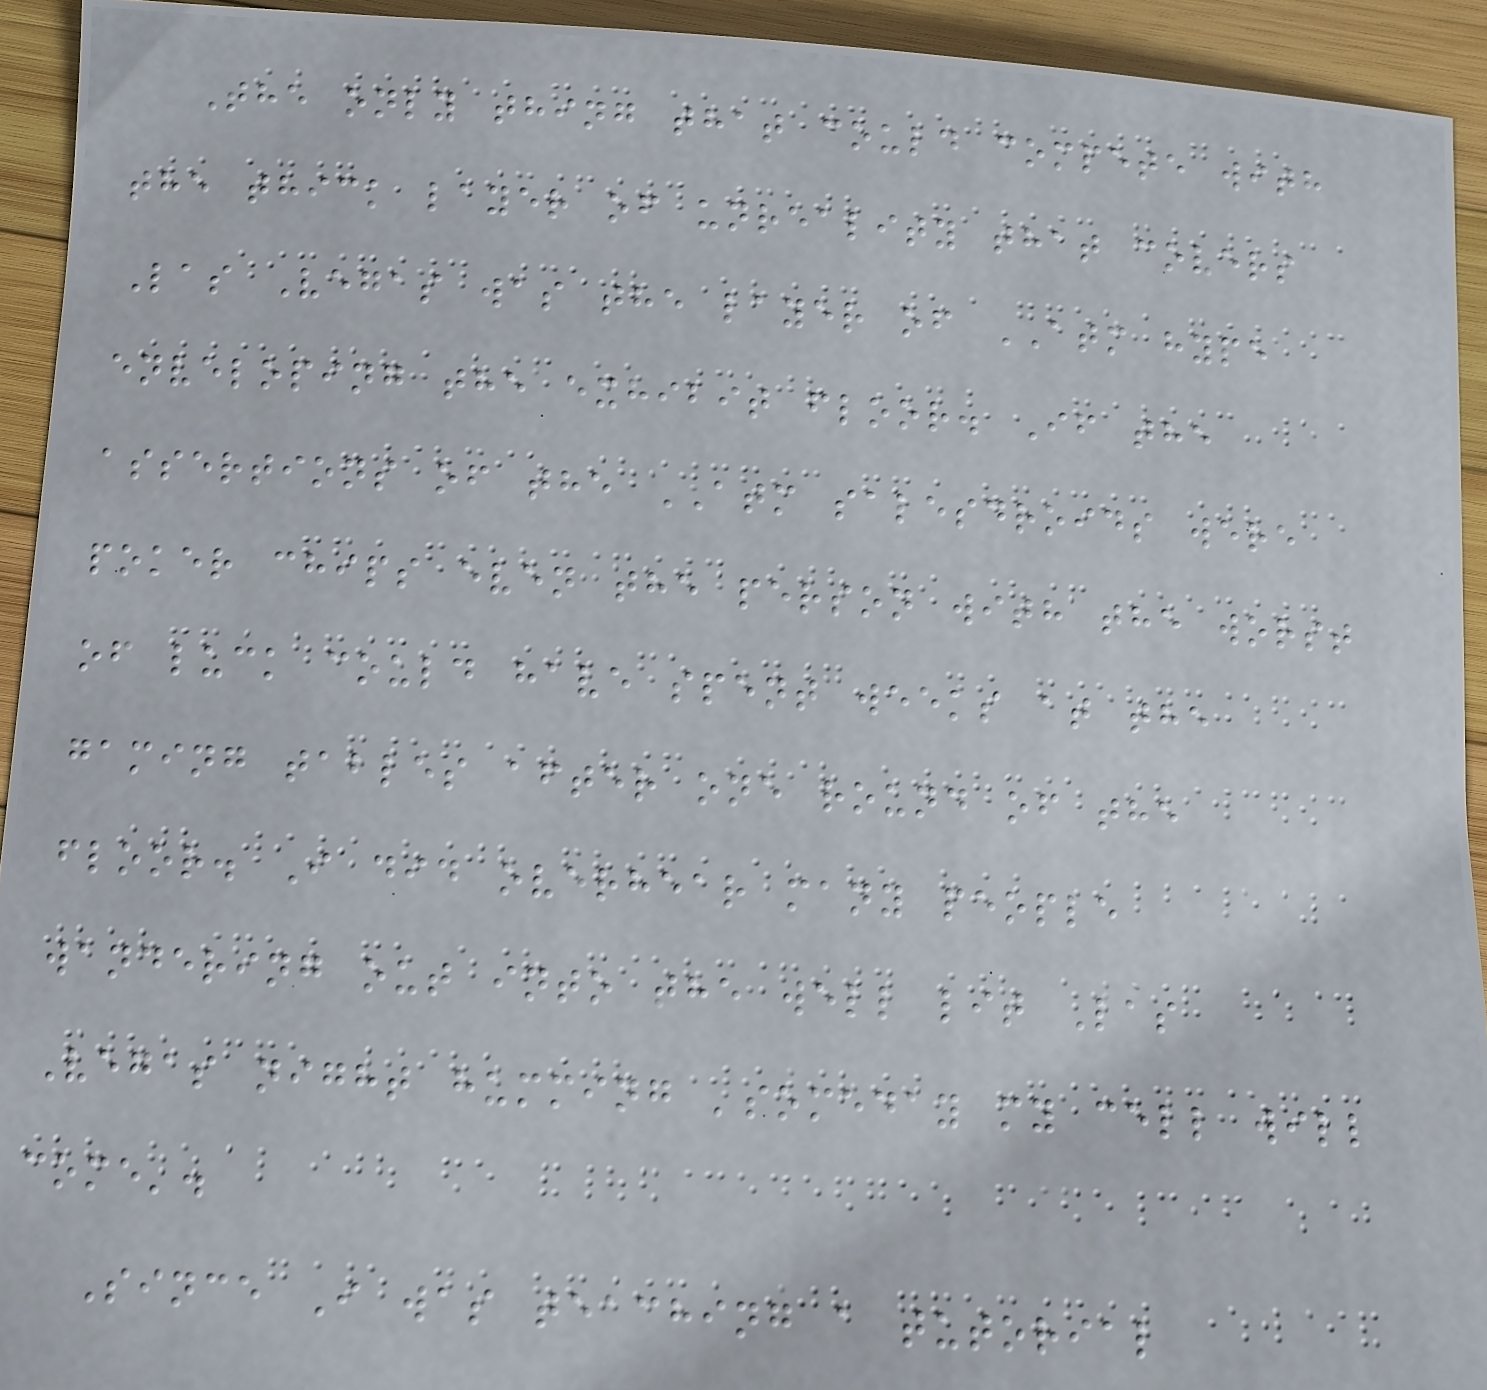The only thing that could compete with
the thick layer of unreality that covers
Las Vegas was the layer of ATM hype
enveloping the exhibit floor. If the
assertions of the ATM salesdroids were
poker chips even the person with the worst
of luck could have spent weeks at the
gaming tables after one round of the
floor. I did overhear many people
wandering out into the well lit Las
Vegas night humming 'someday my cell will
come'.
Since I was teaching a tutorial
